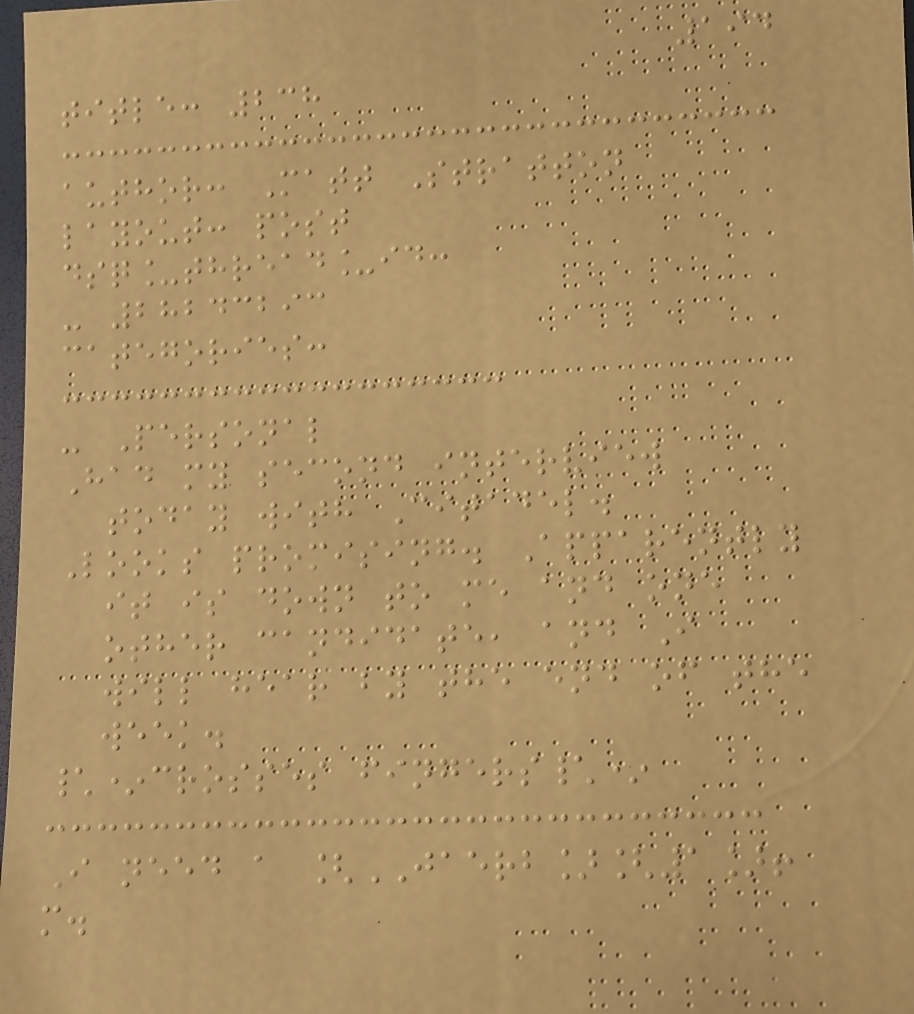194
title: 238
author: Matt Stratton
layout: post
dsq_thread_id:
- 28243293
categories:
- Personal
Had my second interview
today with Citadel.
Looks promising. Apparently
it is down to me and one
other candidate, and I
will hear by the end of the
week.
\*crosses fingers\*
I need a [JAERB][1]!
m.
